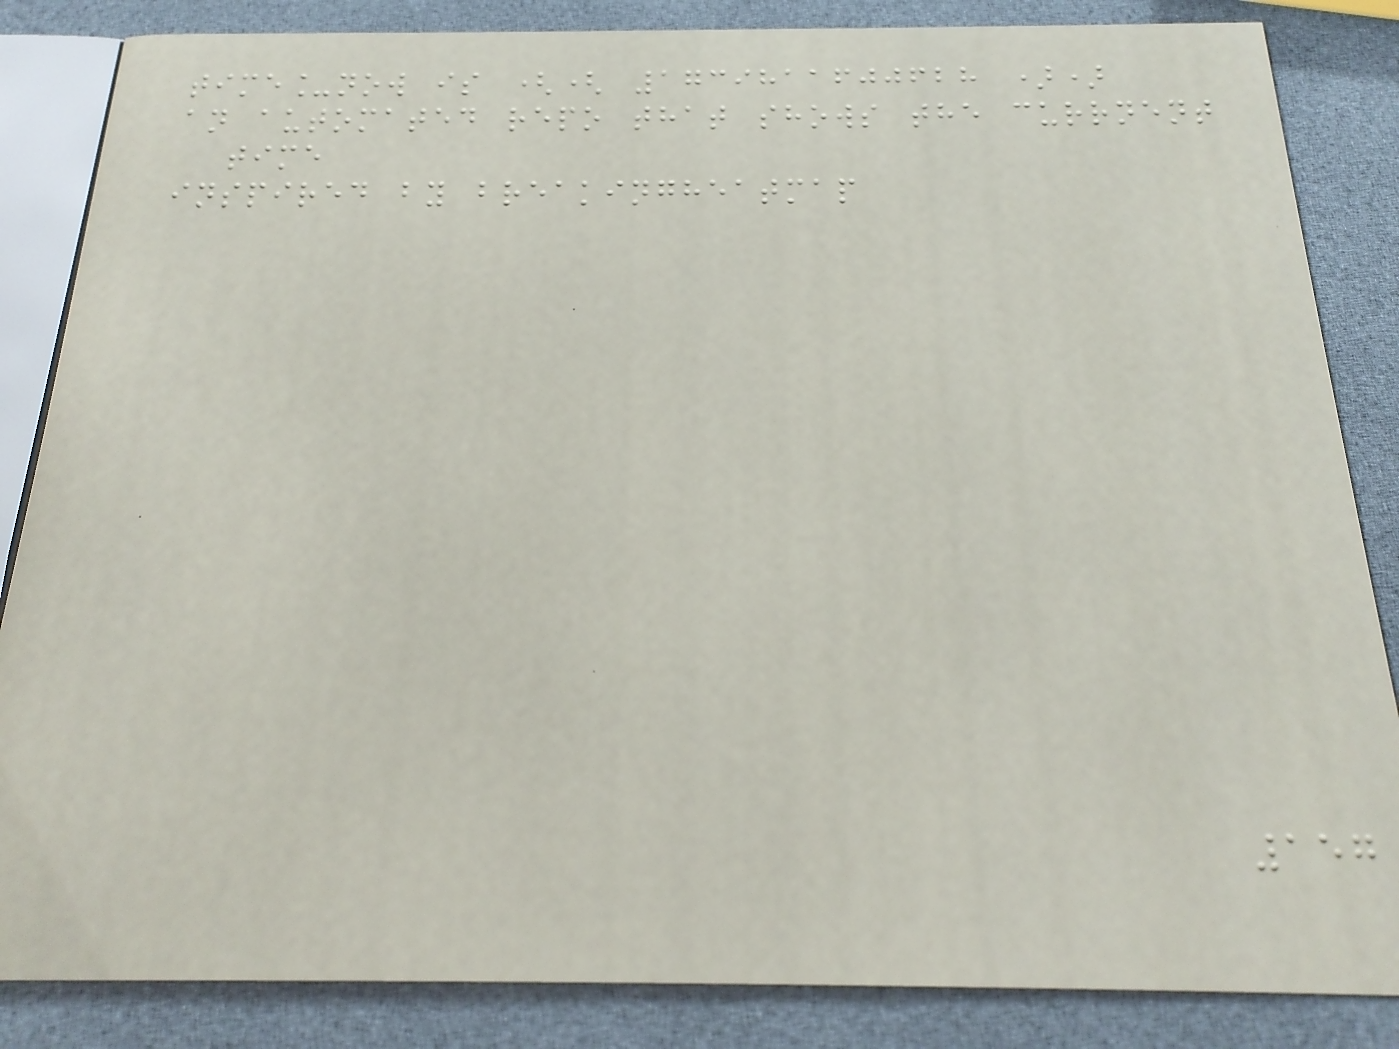time_now is (( 1739811600628 ))
an automated repo that shows the currnent
time
inspired by breakingheatmap
157
